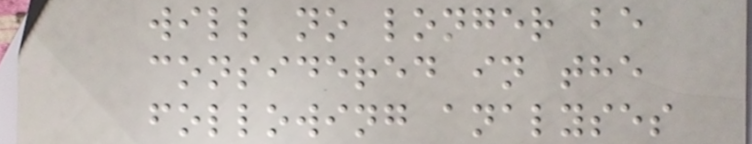will no longer be
considered in the
following analyses
